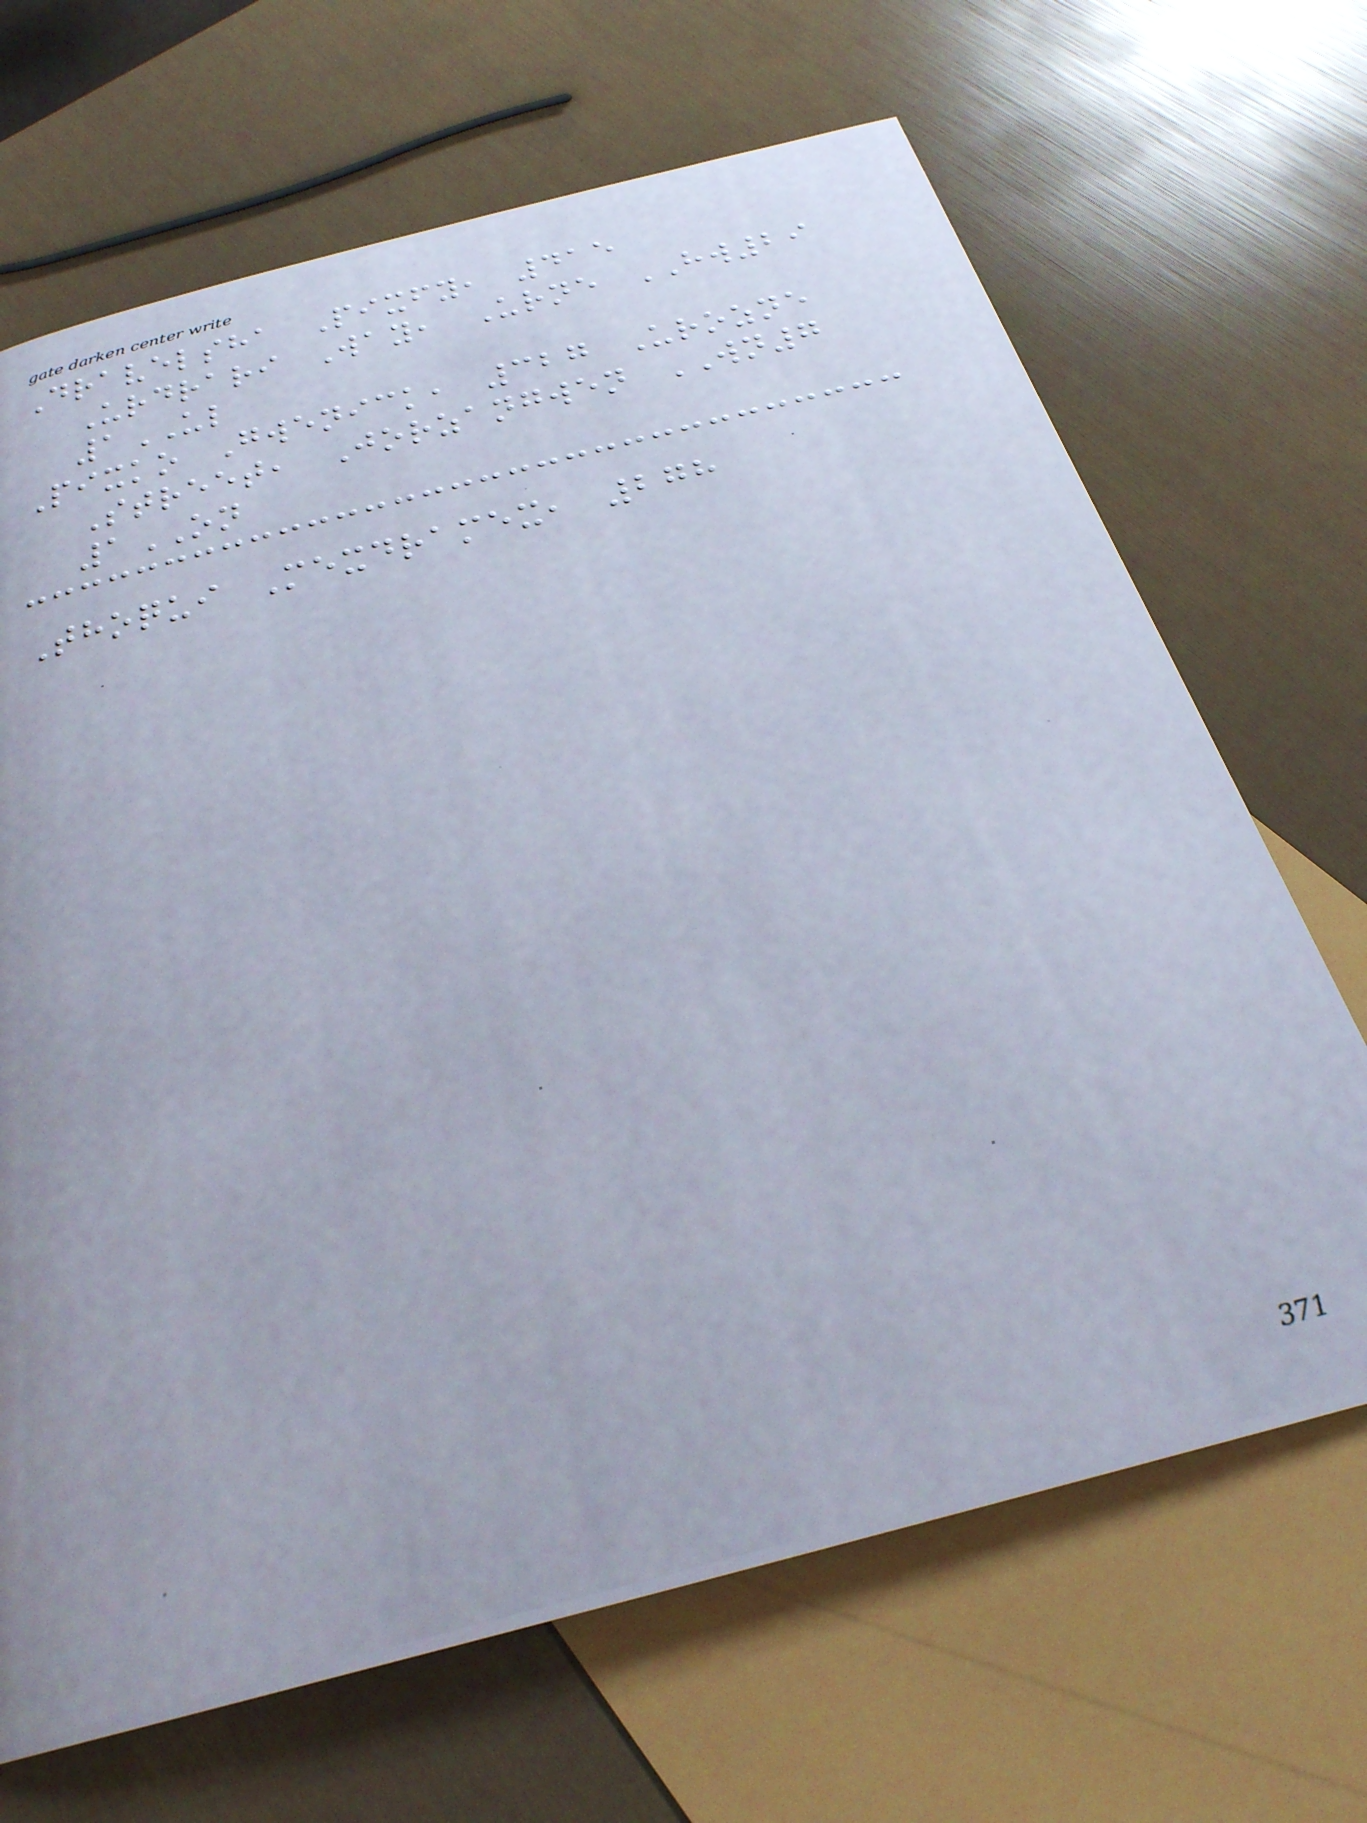Dravelsha Pixfy, 415
Urdrari Way, Urne HW29
1UL
Pixko Gwenick, 327 Urozne
Street, Jorzangwen WN7
1ON
Thoqui Mexdramex, 278
